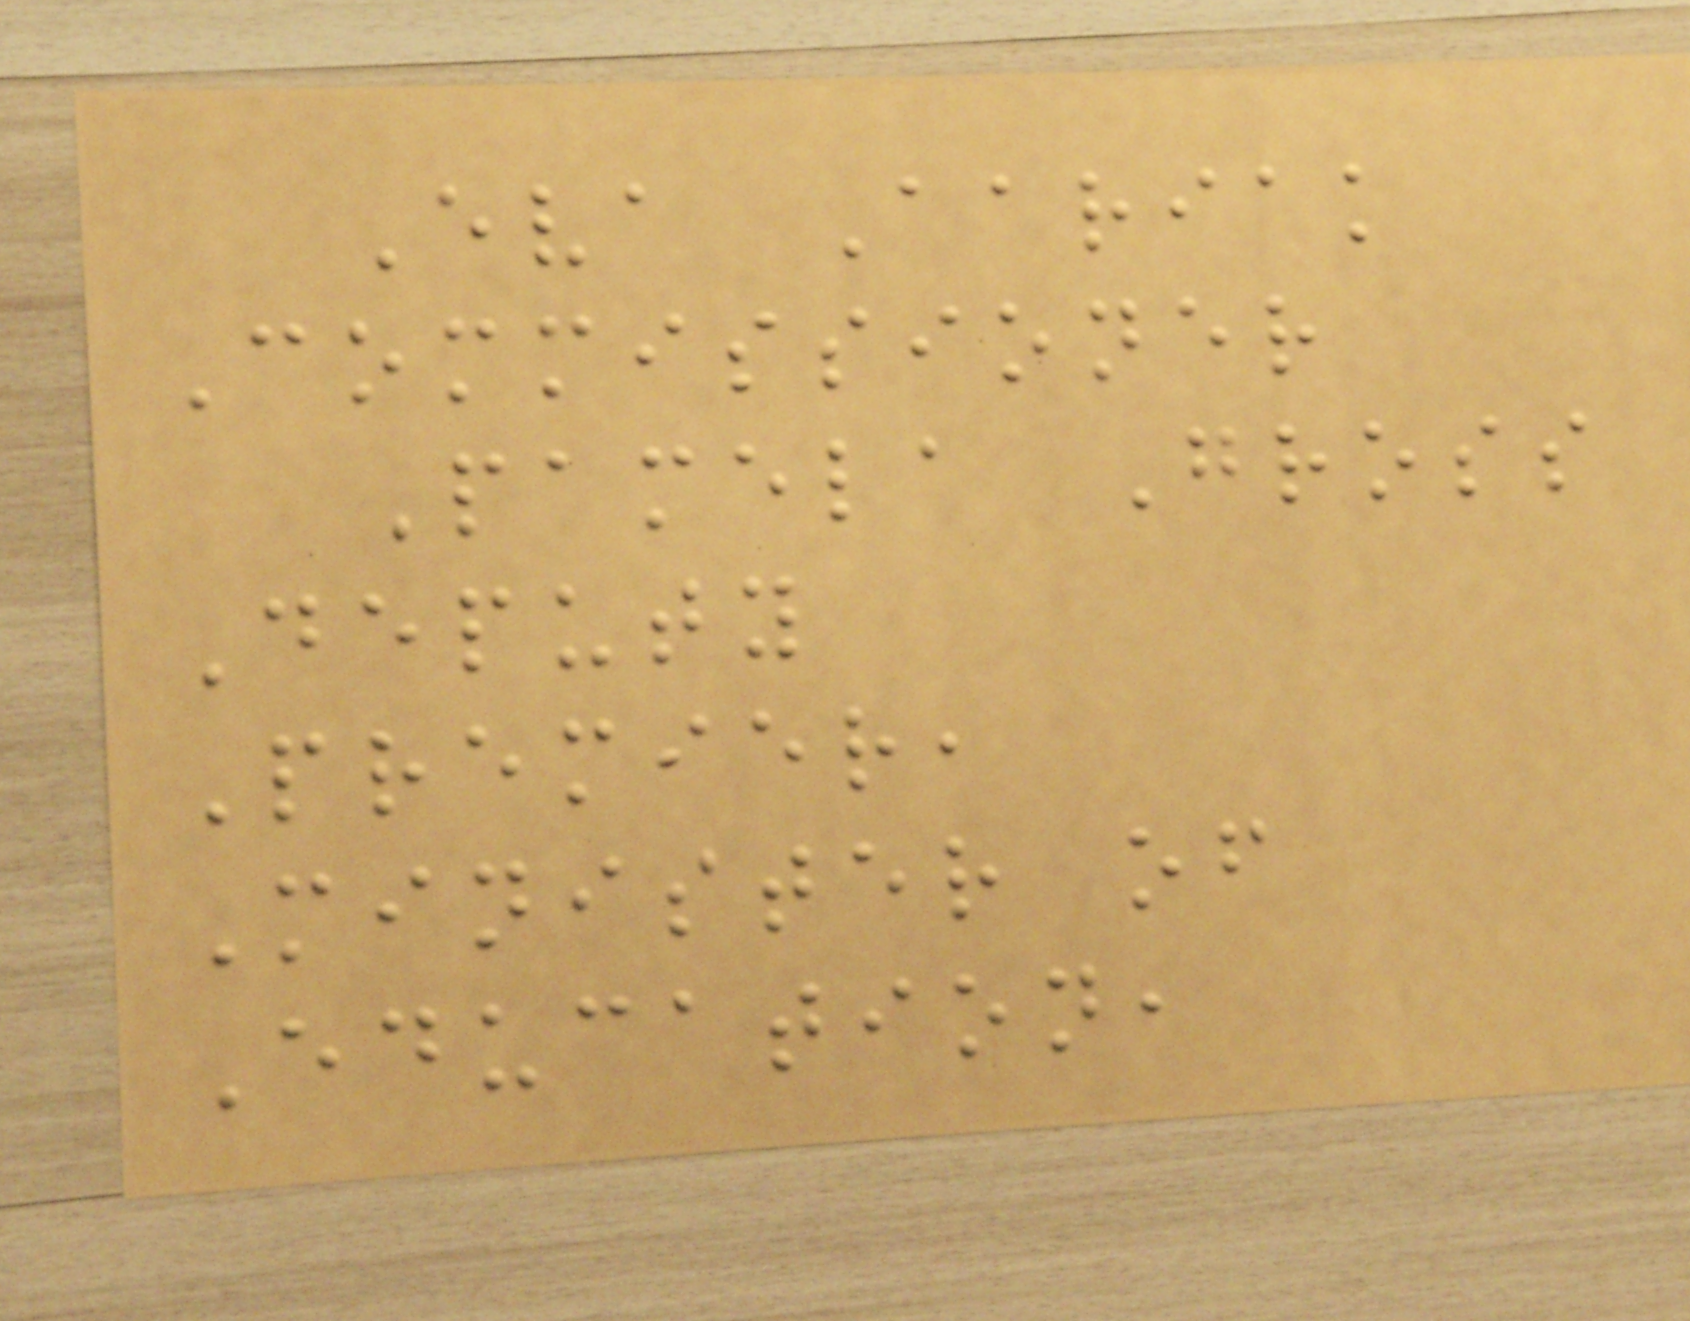Eva Aariak
Commissioner
Pamela Gross
Deputy
Premier,
Minister of
Education,
